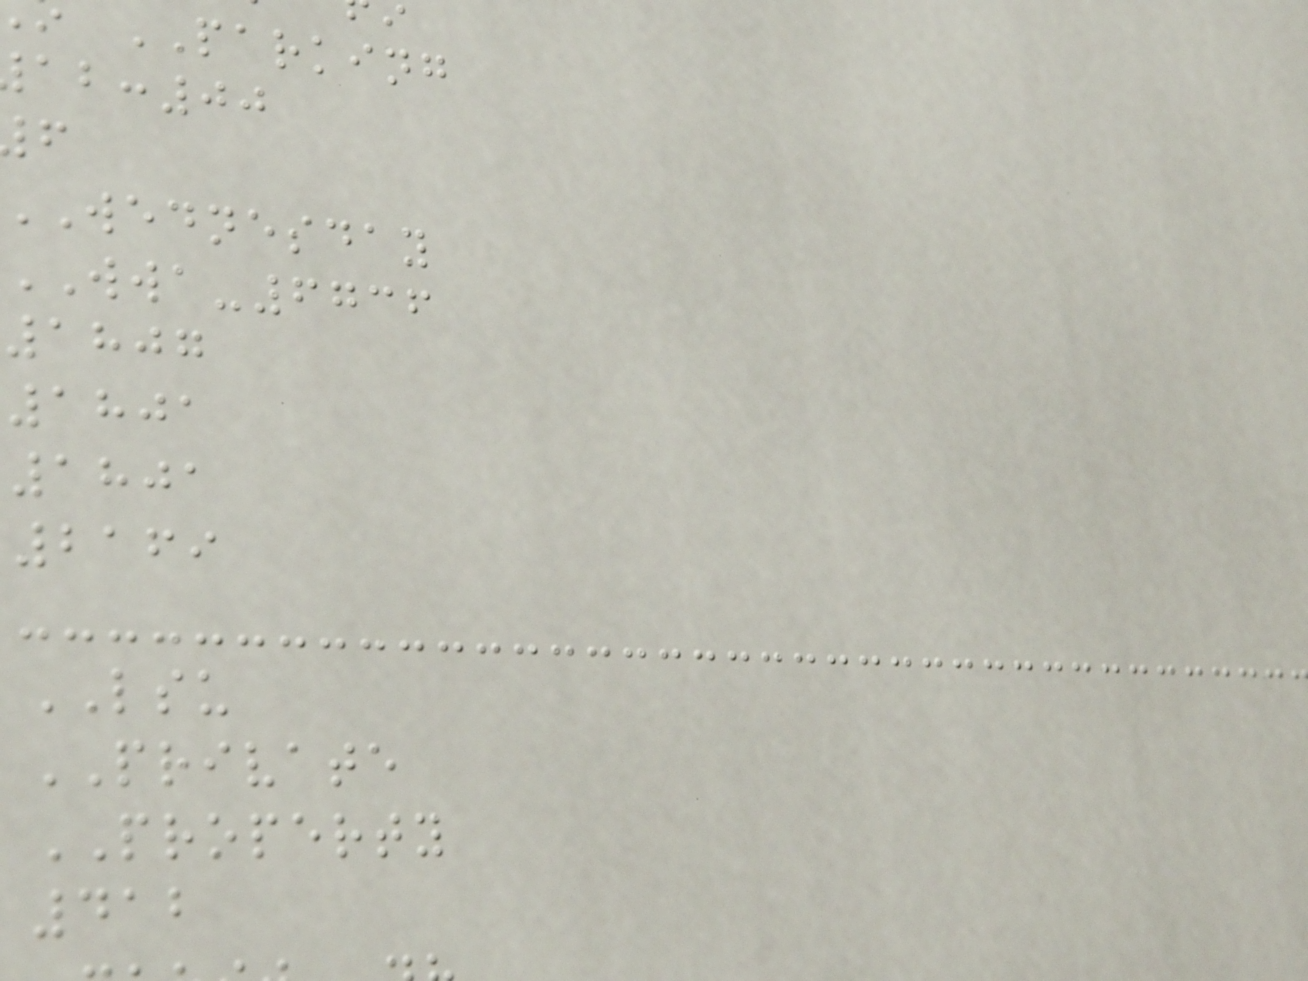PARKING
:00
wednesday
WWA-6736
1807
1801
1801
2169
LSU
PRIVATE
PROPERTY
412
